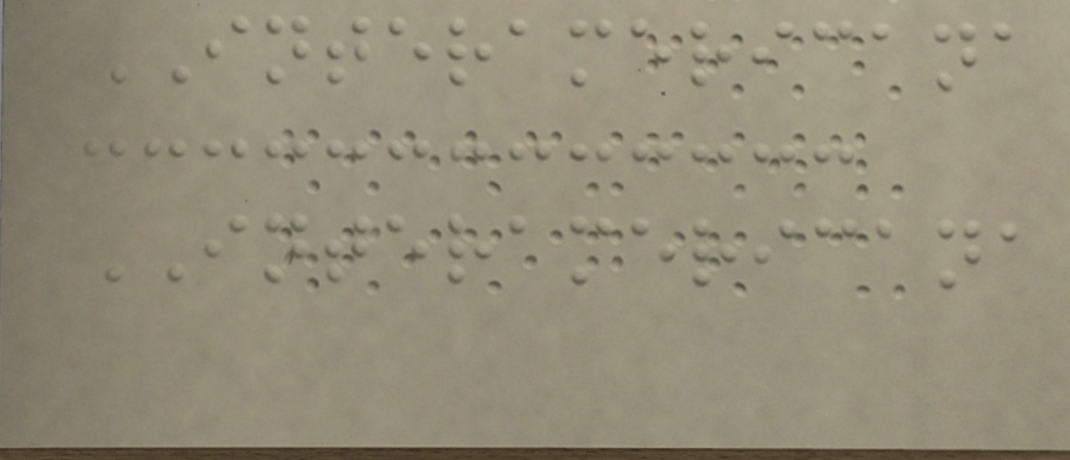INTERAMERICANA
INTERAMERICANA
